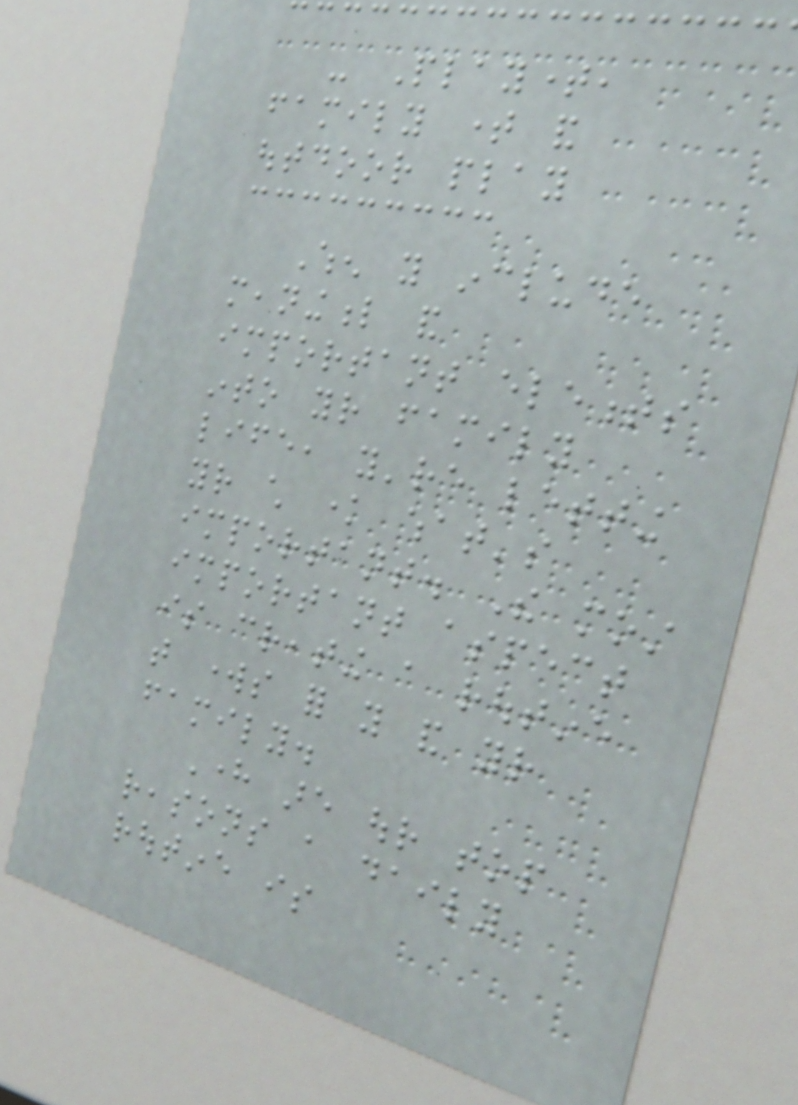- Playtime,
family time and
outdoor play
When you include
meaningful and
important elements
into your family
life, you're letting
your child know what's
important. The most
important aspect
is creating a routine
that works for you and your
family.
Here are our top
reasons a daily
routine is
